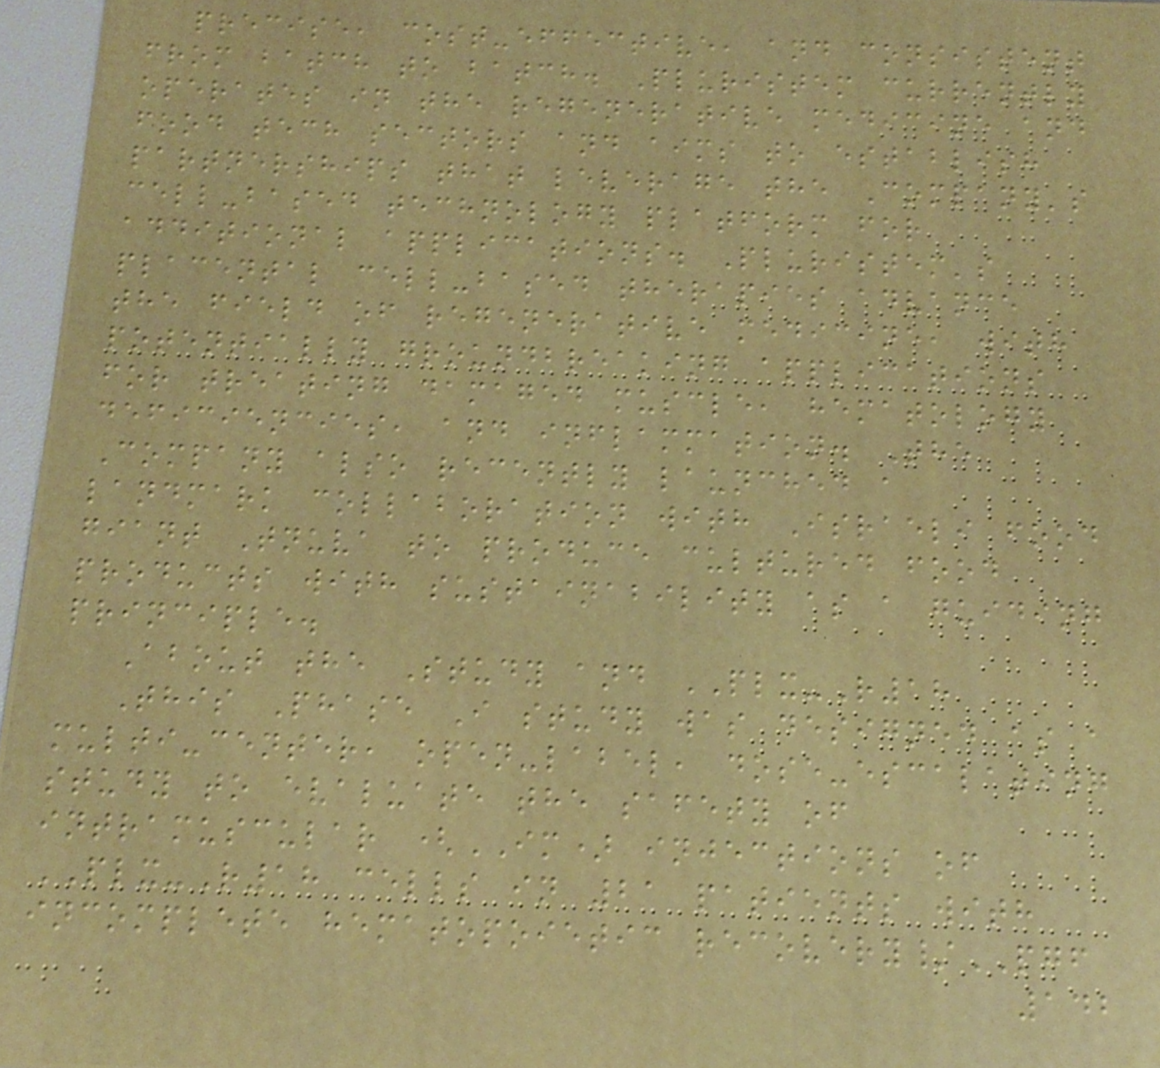precise, cost-effective, and consistent
from batch to batch. Pluristem currently
operates in the regenerative medicine and
food tech sectors and aims to establish
partnerships that leverage the Company's
cell-based technology platform for
additional applications. Pluristem's
placental cell-based therapies advance
the field of regenerative medicine, with
potentially groundbreaking applications
for treating damaged muscle, hematology
deficiencies, and inflammation. The
Company also recently launched a
landmark collaboration with Israeli food
giant Tnuva to produce cultured food
products with sustainability as a guiding
principle.
About the Study and PLX-R18
This Phase I study was designed as a
multi-center, open-label, dose-escalating
study to evaluate the safety of
intramuscular (IM) injections of
PLX-R18 cells in 21 patients with
incomplete hematopoietic recovery/PGF
142
